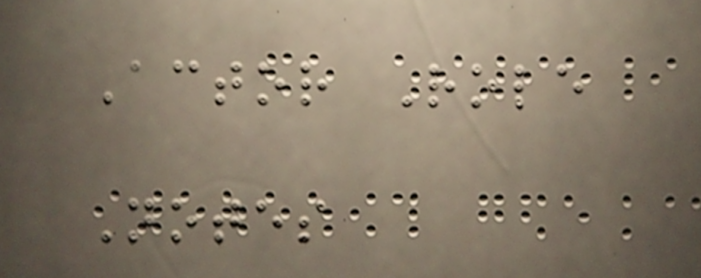Actor Role
Notes
